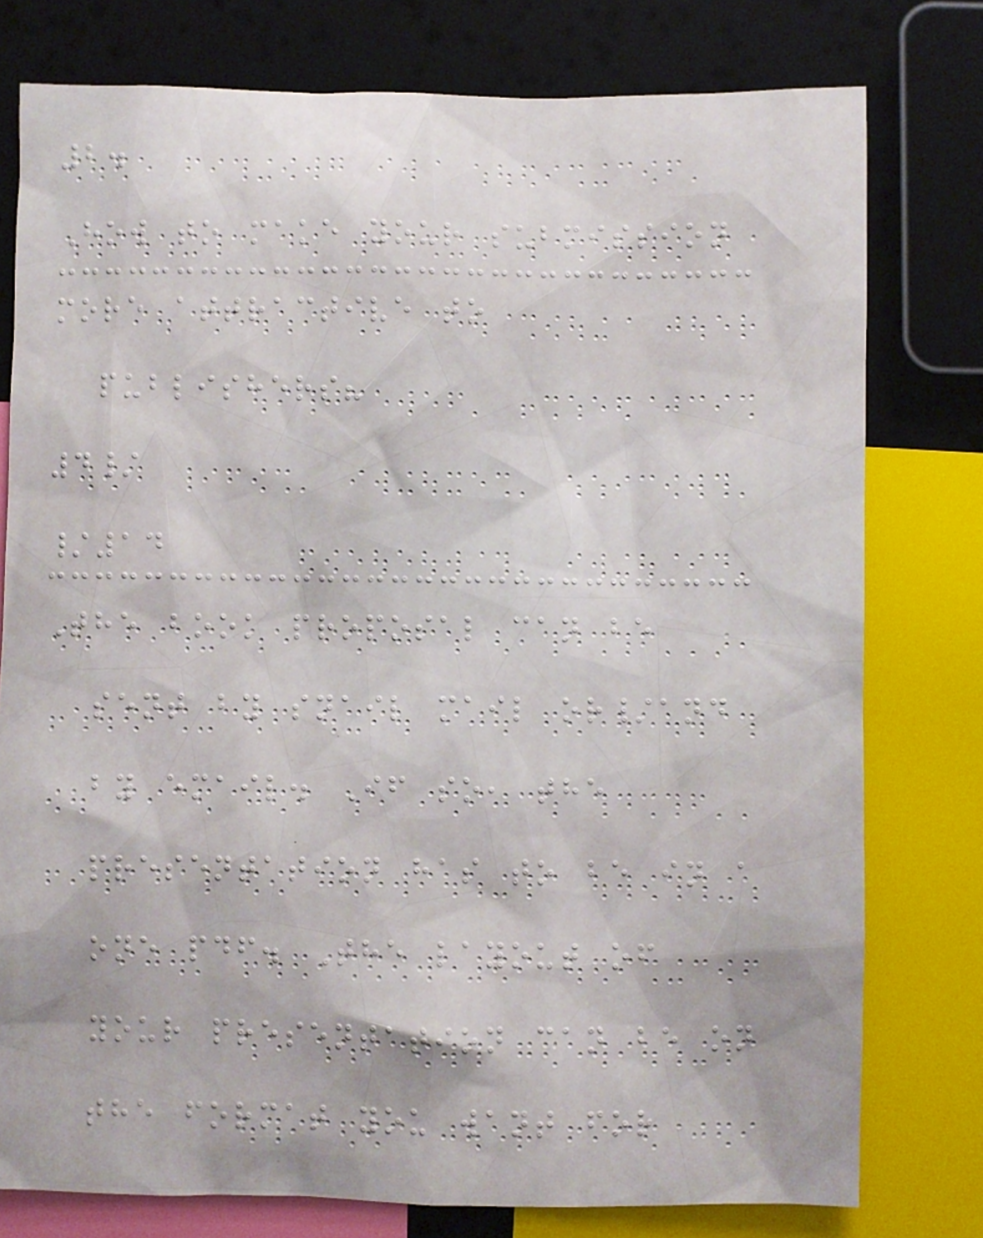2.
How to make your submission
more attractive to
publishers?
4/
/14
The book proposal can be
sent by snail mail or/and
by email. If so, the
presentation has to be in a
one pdf. The layout of
your presentation can be on
the format you want for
